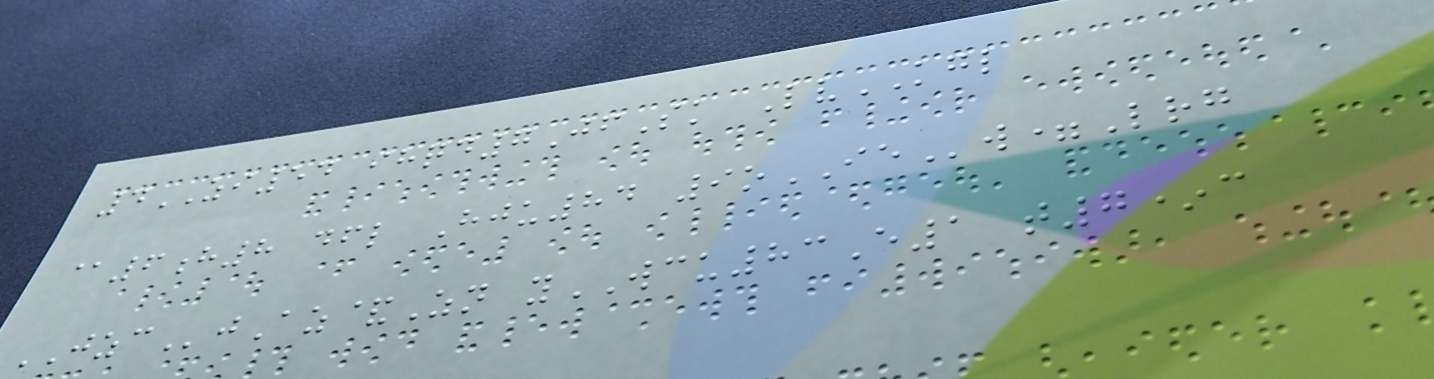4ZI54 ihqd7JfSk LvKGL
@6h8 dfl Hju84 9oIEw=Lrg
JZCjAz&Zn yWCU83E1 t7*c
